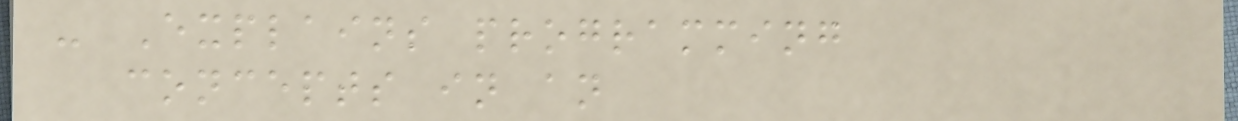- Explains programming
concepts in an
